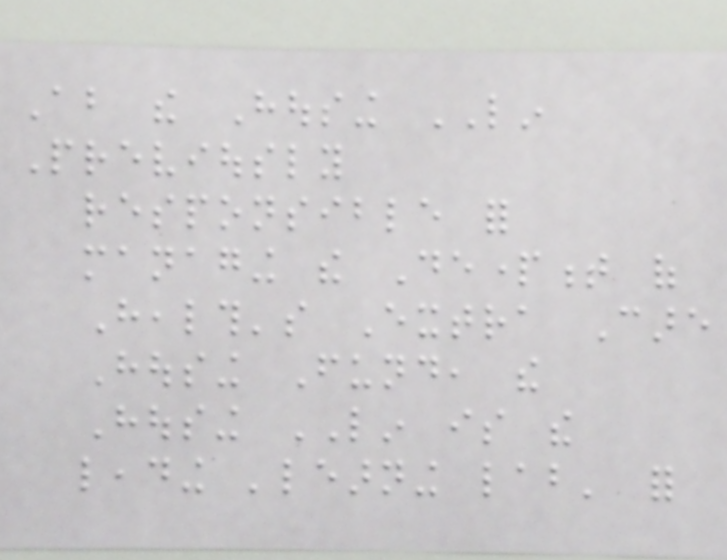About the Housing LIN
Previously
responsible for
managing the Department of
Health's Extra Care
Housing Fund, the
Housing LIN is the
leading 'learning lab' for
